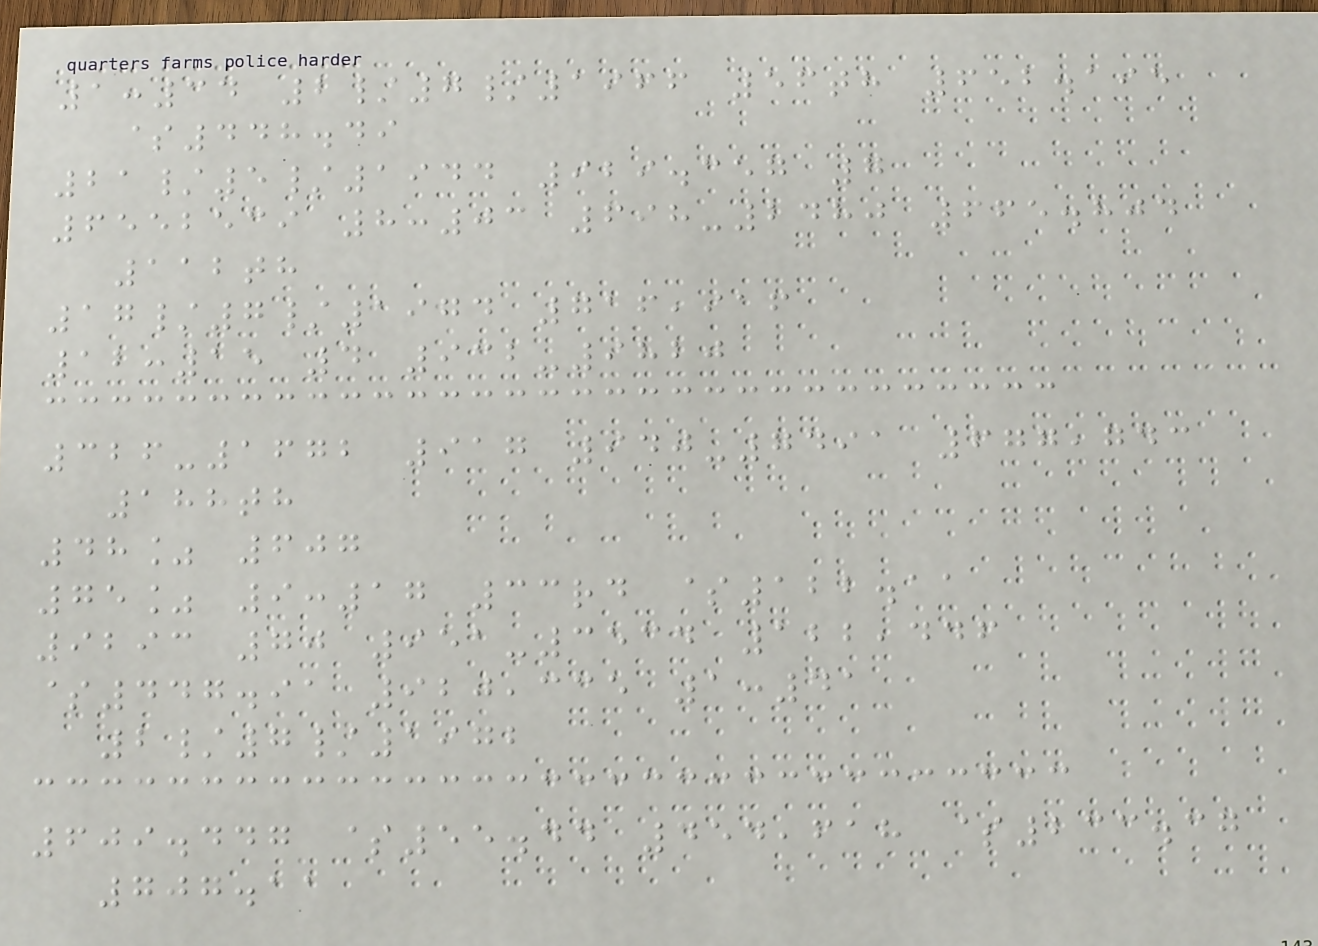1:34 2/7/1966 56th 652.195
$448.49
21/5/1944 929.357 7
6552539 8:03 698-2480 665.804
112th
17/7/1974 716,916
12:15 4 932-9820
326-1672 917 940-7491 677,743
188th
48% 607
75% 9:17 33rd $122.11
9293 70 951-3534 122,446
$447.91 920,335 1:41
2/7/1972
609.447 $55.44 454,618 $233.37
707.11
